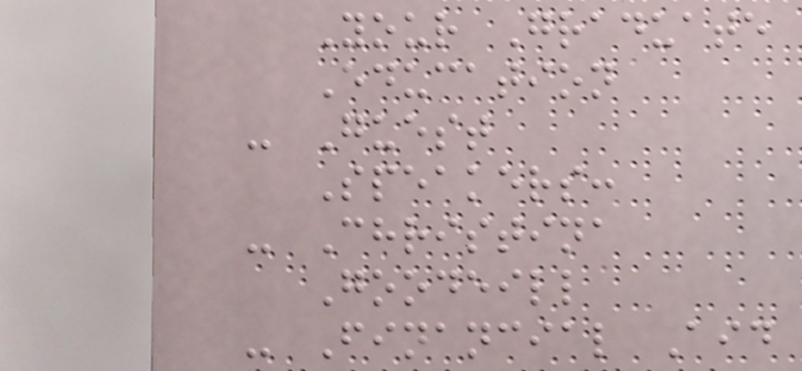Your Graduate
Education
- Guest
Speakers:
- Christina
Goodeill
- Financial Aid
